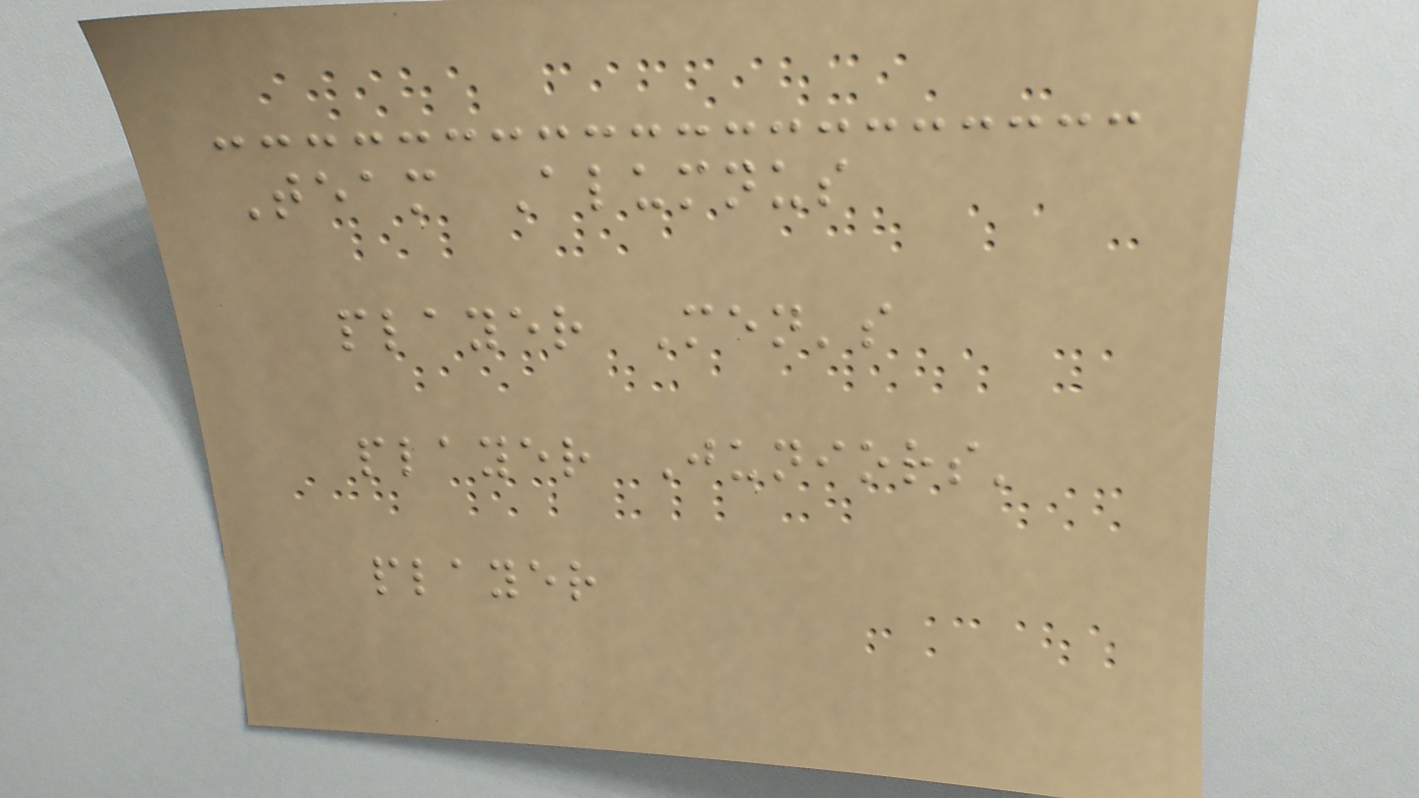Team Alumnus
player Men's
player Juniors'
player
